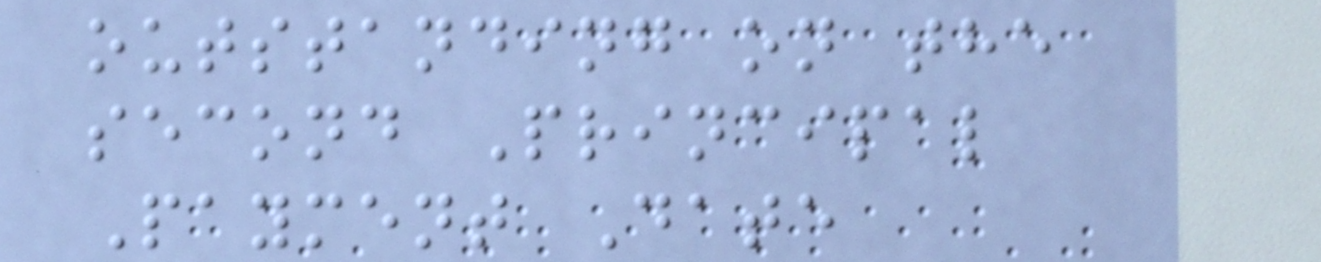outstanding on the
second Principal
Payment Date
